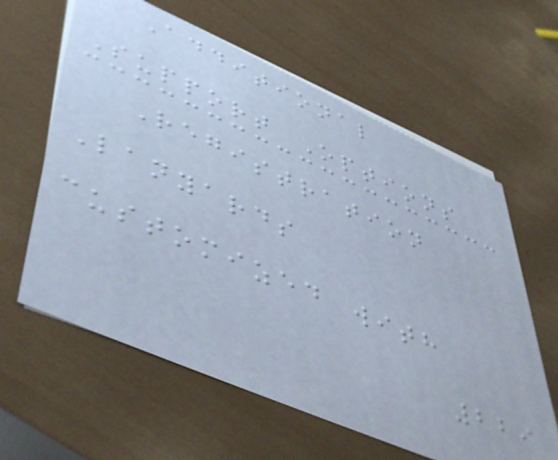Additional
Support Options
Registration
Lanyards
customized with
229
